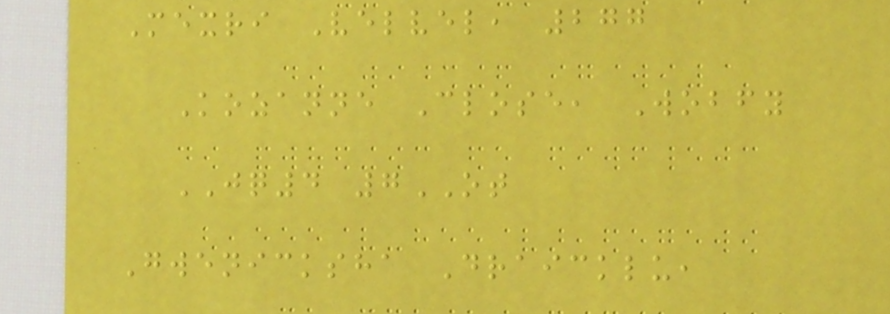Mexri Velvel, 277
Kozanne Close, Wobfy
JQ4 7OT
Gwenicksha Draicklu,
